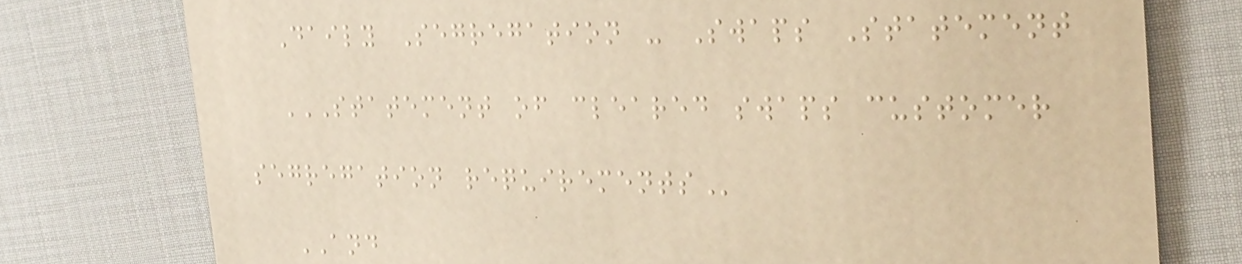Daily Segregation - Swaps Statement
STATEMENT OF CLEARED SWAPS CUSTOMER
SEGREGATION REQUIREMENTS
AND
